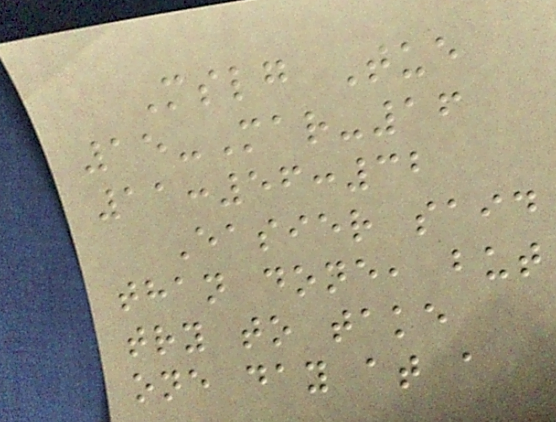Mslg Tue
15-Mar-16
11:56:32
Easier said
than done, but
try to take
one day at a
